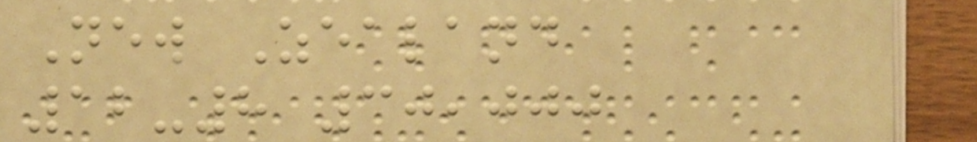New Zealand
12-8 30,000
